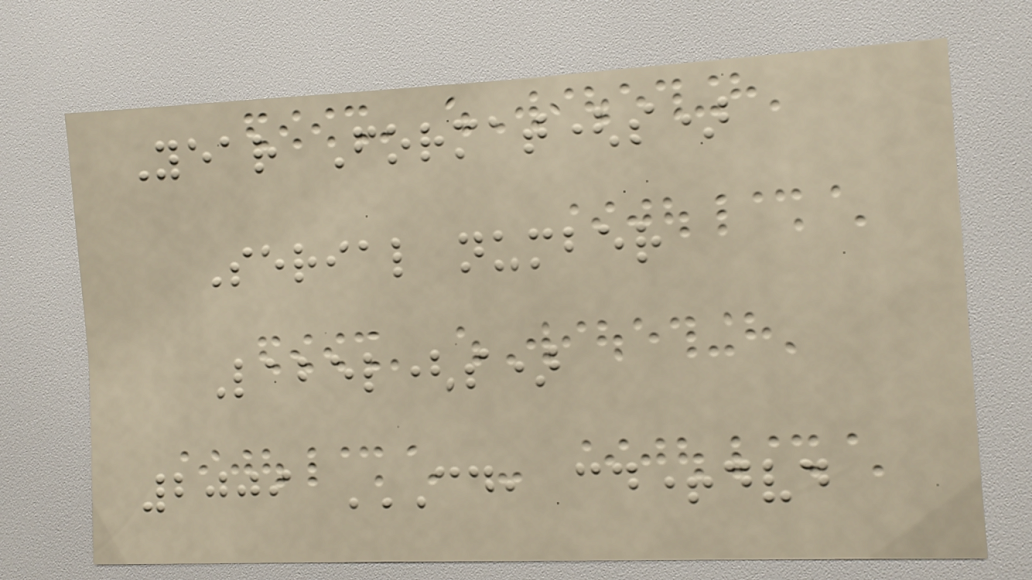Year Format(s)
Serial number
Label(s)
2009 CD, CD+DVD
